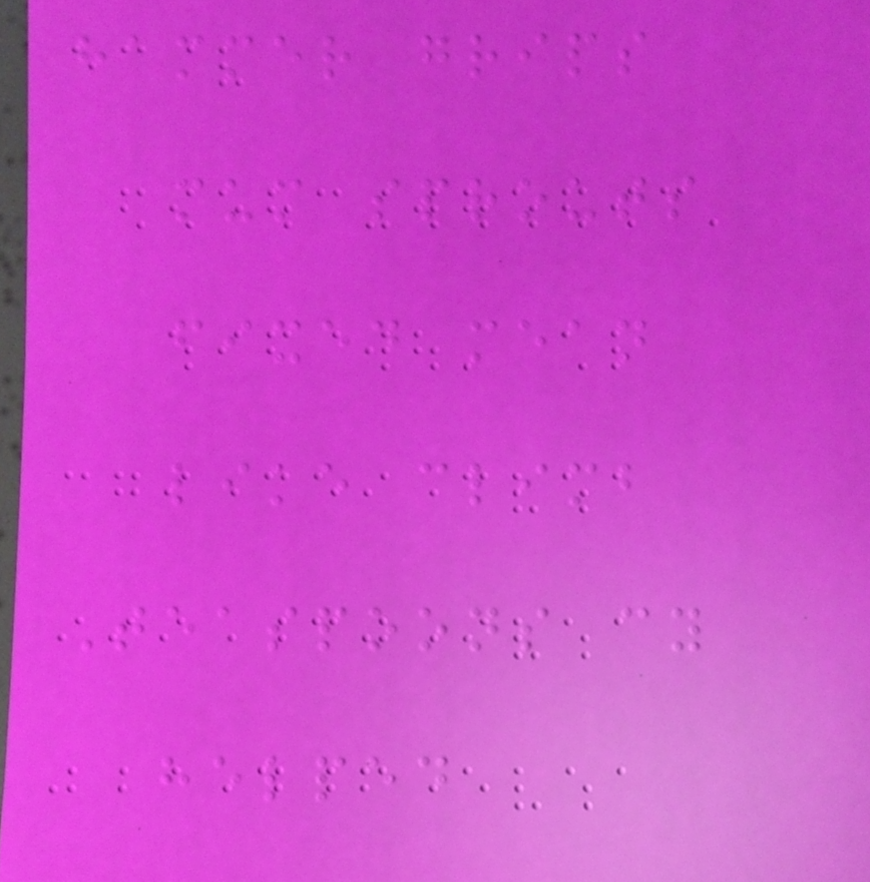hammer grips
mum sprouts
fixed mean
like climb
Teaspoons cy
helped
